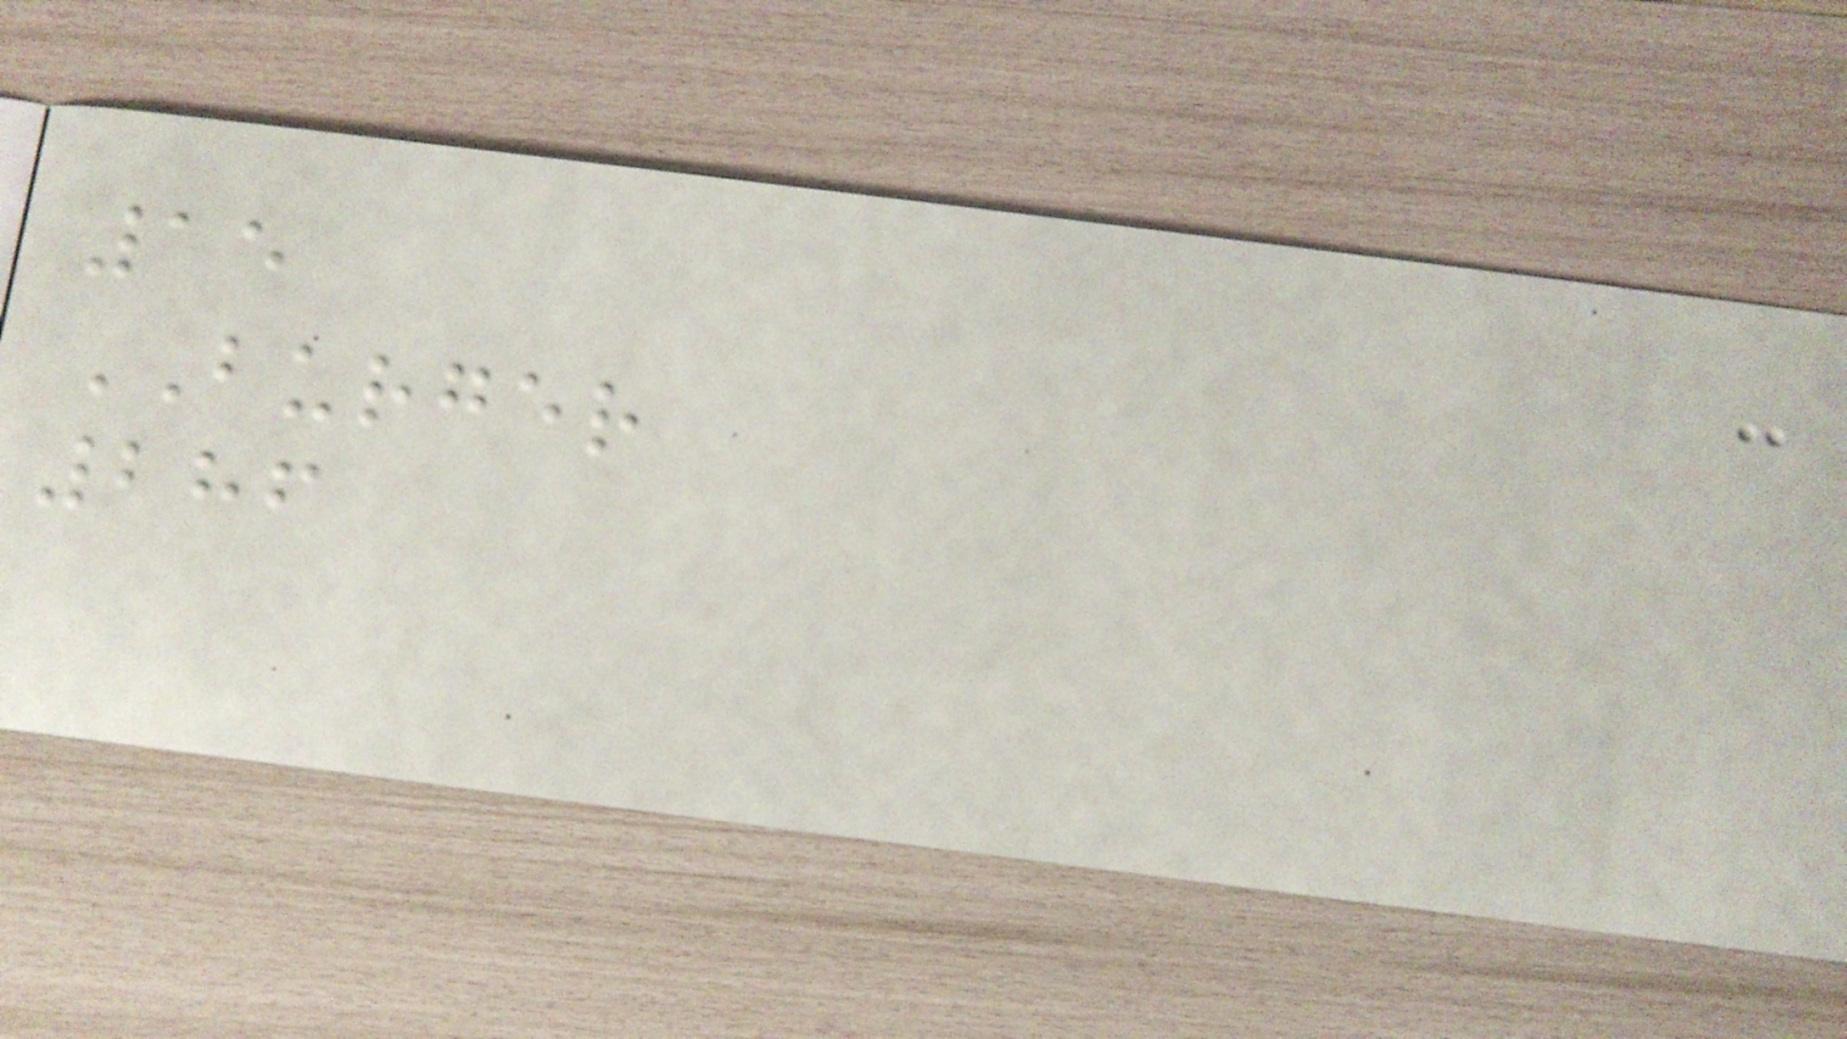15
BURGER
286
